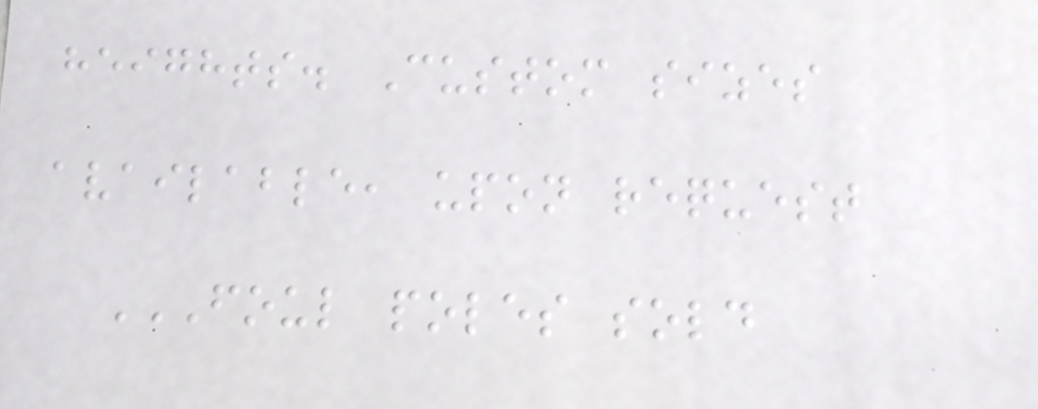heights. Custom sizes
available, upon request
FOUL POLES SOLD
